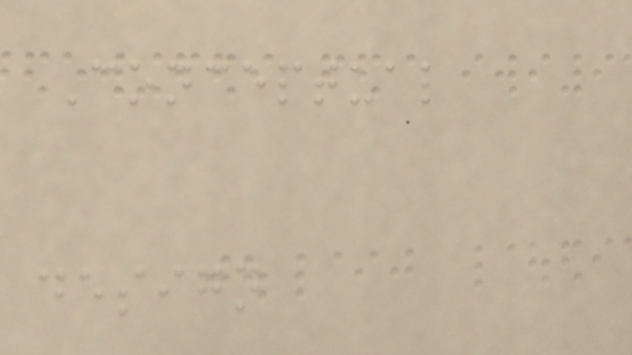Conceptual
design
